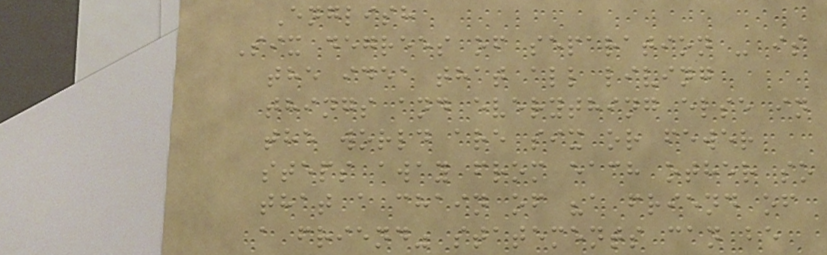English
Six degrees of separation - is
the idea that all living
things and everything else in
the world are six or fewer
steps away from each other so
that a chain of "a friend of
a friend" statements can be
